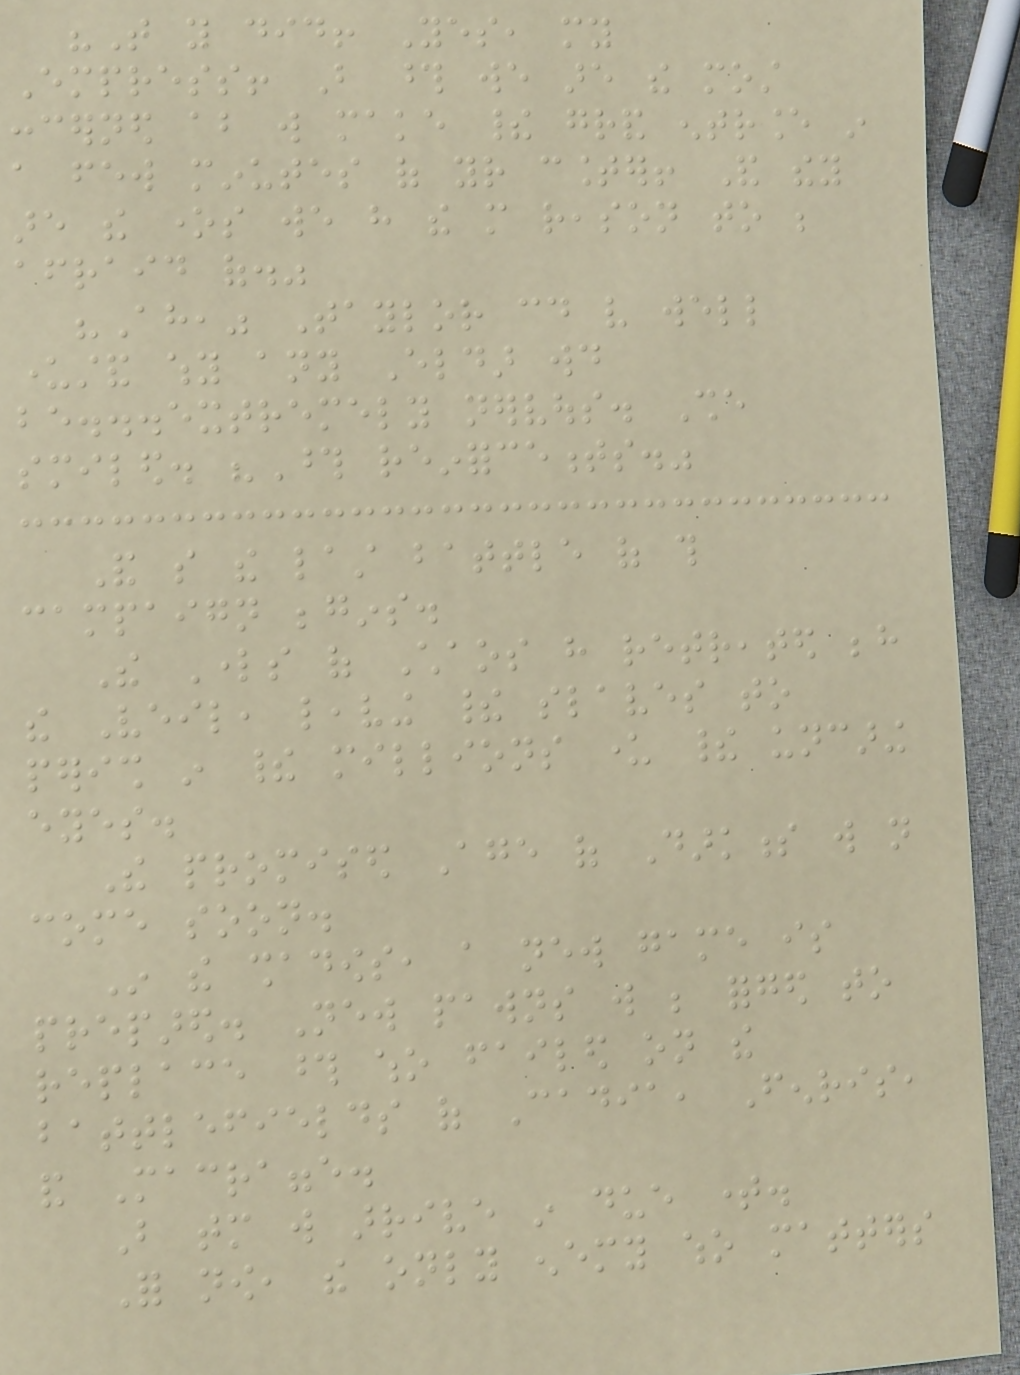"That you did! Yes, my
Empress! But those we are the most
concerned about will make their grand entrance in
a few minutes of your counter! And they
are the ones we have the more reason to be
afraid of."
"Ah," Taylor could very well
understand why any Eldar would
be...extremely nervous. She
smiled. "Those reinforcements."
And so the last battle of this
campaign begins.
The Lords of Chaos have retreated behind
the Veil, leaving their slaves to
perish in their millions under their uncaring
eyes.
The promised Age of Darkness will not
come soon.
In the shadows, a new game is
prepared. New pawns will be forged to
replace those who failed on the
battlefields of Cadia, Fenris,
and Macragge.
But tomorrow will arrive in due time.
For now, the only enemy who matters
